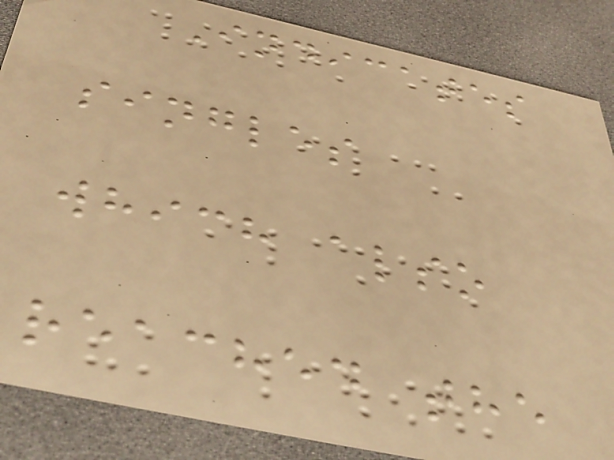Indicates
singles
which also
reached the
